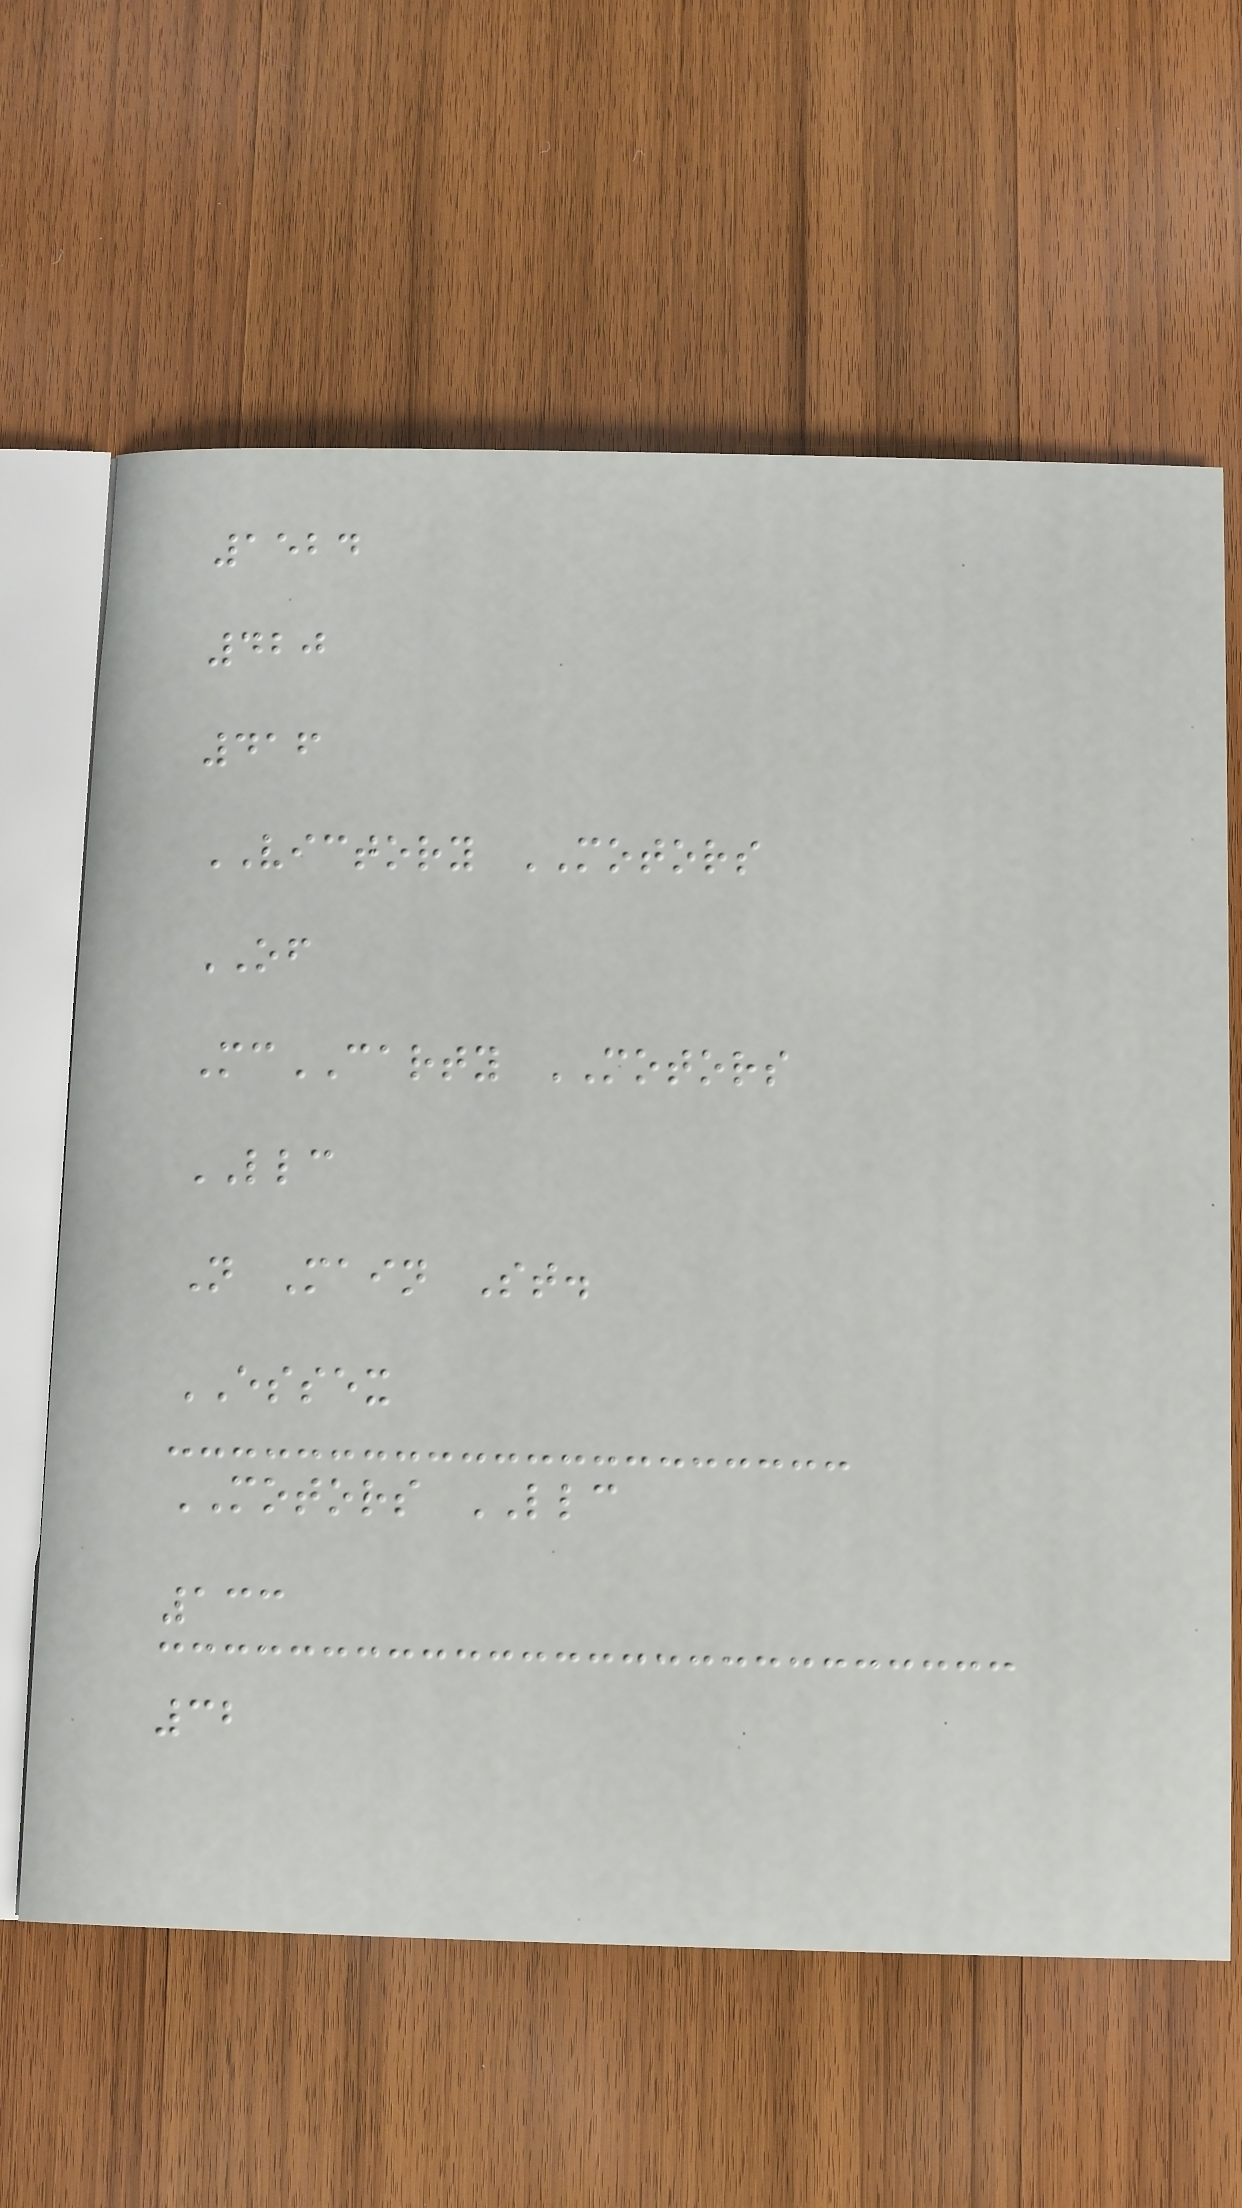1524
420
416
VICTORY MOTORS
OF
McCARTY MOTORS
LLC
N Main St.
ESSEX
MOTORS LLC
133
32
